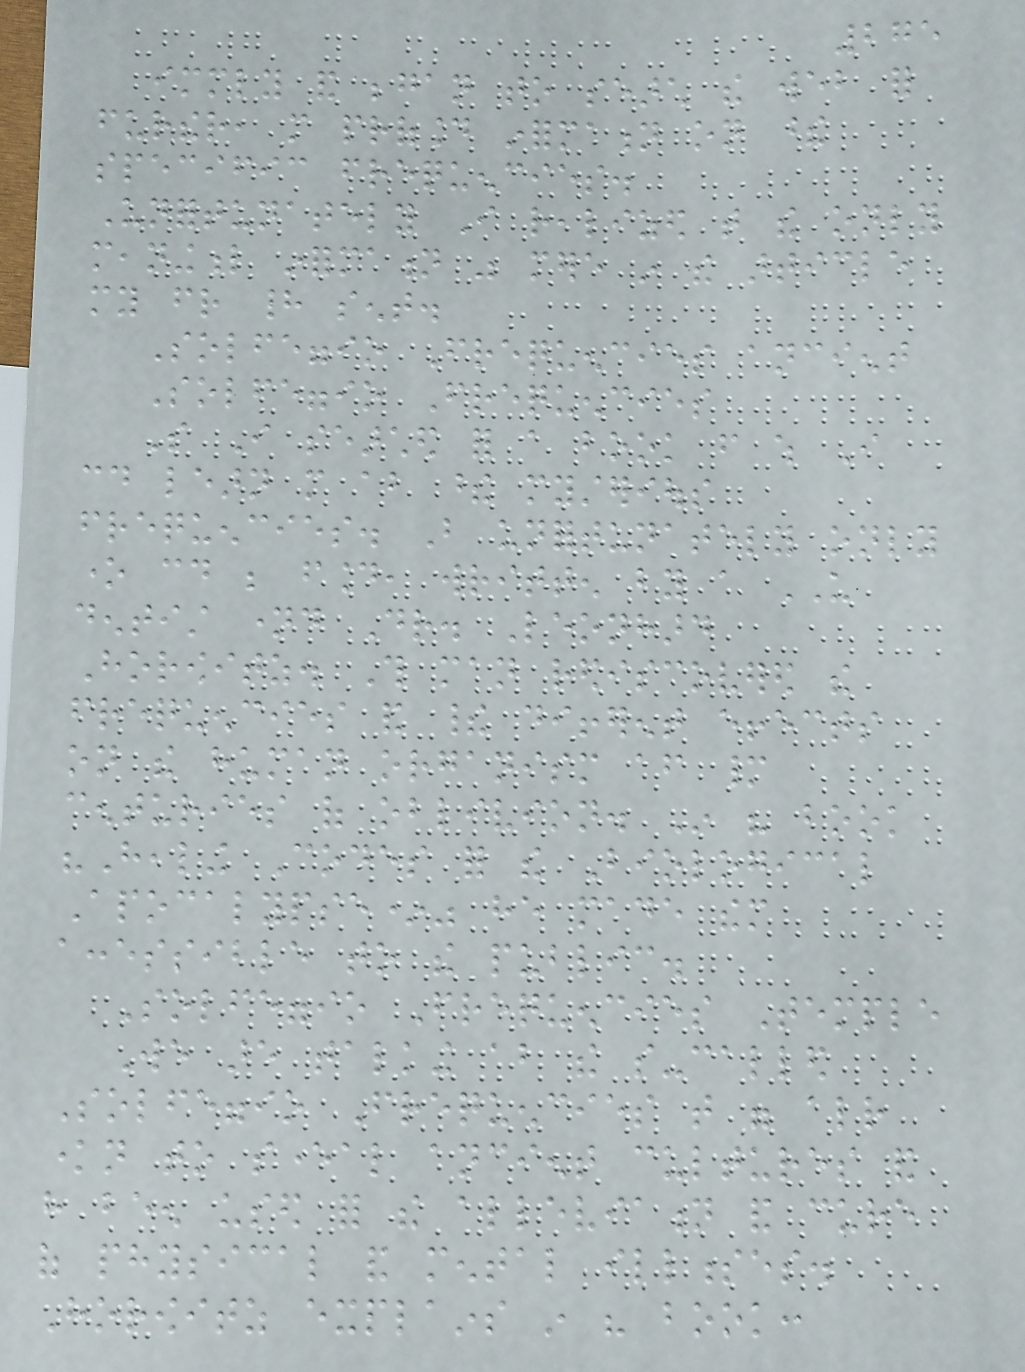275
immediately and began to search the web for
further, more profound information on these
specific frequencies.
Unfortunately I realized that the only
meaningful information was mere in the article
my friend had sent.
Solfeggio Frequencies ancient
Solfeggio Frequencies
So I searched for a book from which I
could learn more about these mysterious
frequencies. But unfortunately only
one could be found, written by a US
dentist named Dr. Leonhard
Horowitz. This man rediscovered the
frequencies and their different effects
on the human organism after many
centuries of oblivion. In his book
"Healing Codes for the Biological
Apocalypse*" he made them
accessible to the public.
Solfeggio Frequencies Temple
We are talking about the so-called
Solfeggio Frequencies that were already
known to several ancient cultures and
have been used for the alleviation and cure
of physical and mental illnesses.
Horowitz explains in his book:
